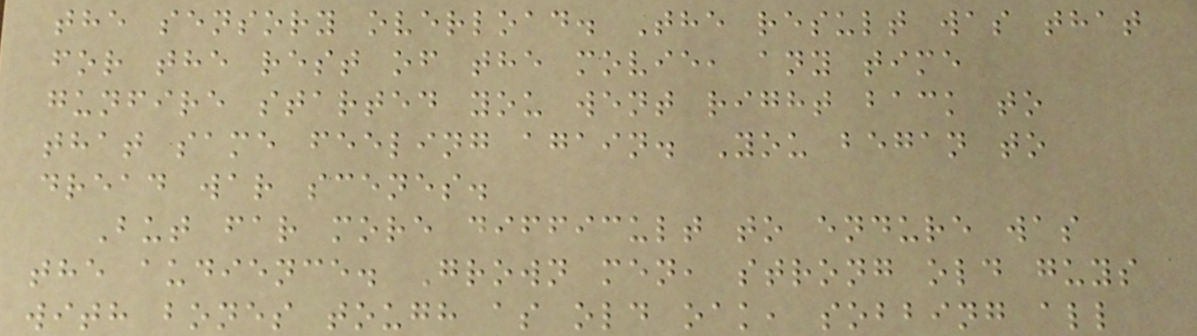the sensory overload. The result was that
for the rest of the movie, any time
gunfire started you went right back to
that same feeling again. You began to
dread war scenes.
But far more difficult to endure was
the audience. Grown men, strong old guys
with bones tough as old oak, sobbing all
